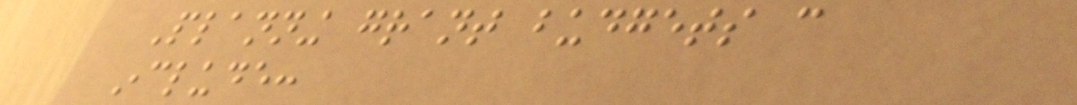Planning grant budgets can
include:
